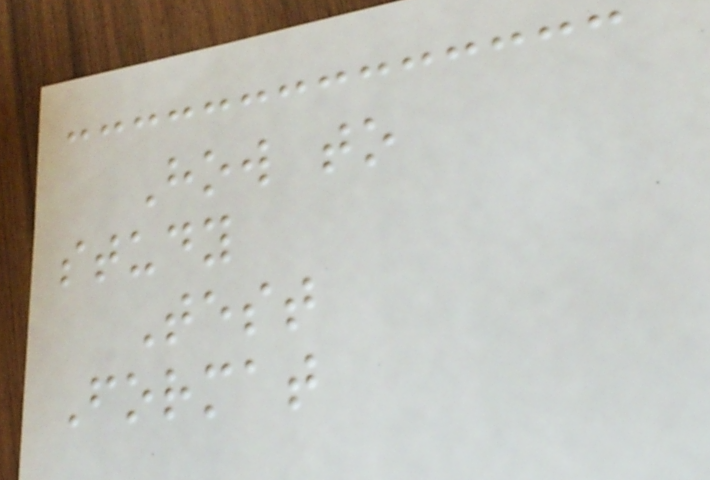How to
study
Test
Format
